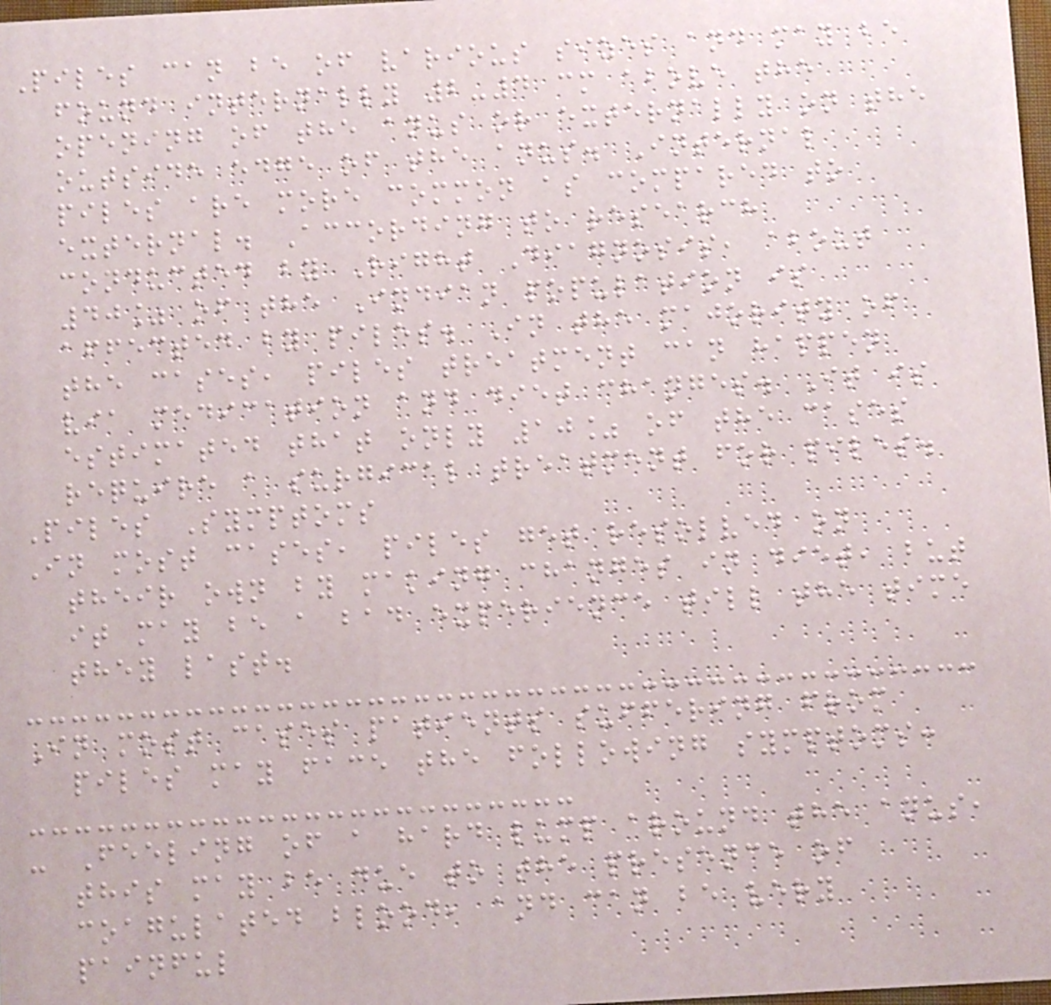Piles can be of various sizes and may be
found internally 2-4 cm above the
opening of the anus or externally on the
outside edge of the anus. Internal
piles are more common as compared to
external. According to research
conducted by Right Diagnosis, about
40% of the Indian population is
affected by piles. In the majority of
the cases, piles treatment can happen
via medication and diet changes. It is
estimated that only 10% of the cases
require a surgical treatment for piles.
Piles Symptoms
In most cases, piles get resolved on
their own by making changes in diet, but
it may be a bad experience till the time
they last.
In most cases patients suffering from
piles may face the following symptoms:
- Feeling of a hard lump around the anus,
this may be due to the presence of
coagulated blood, and can be very
painful
